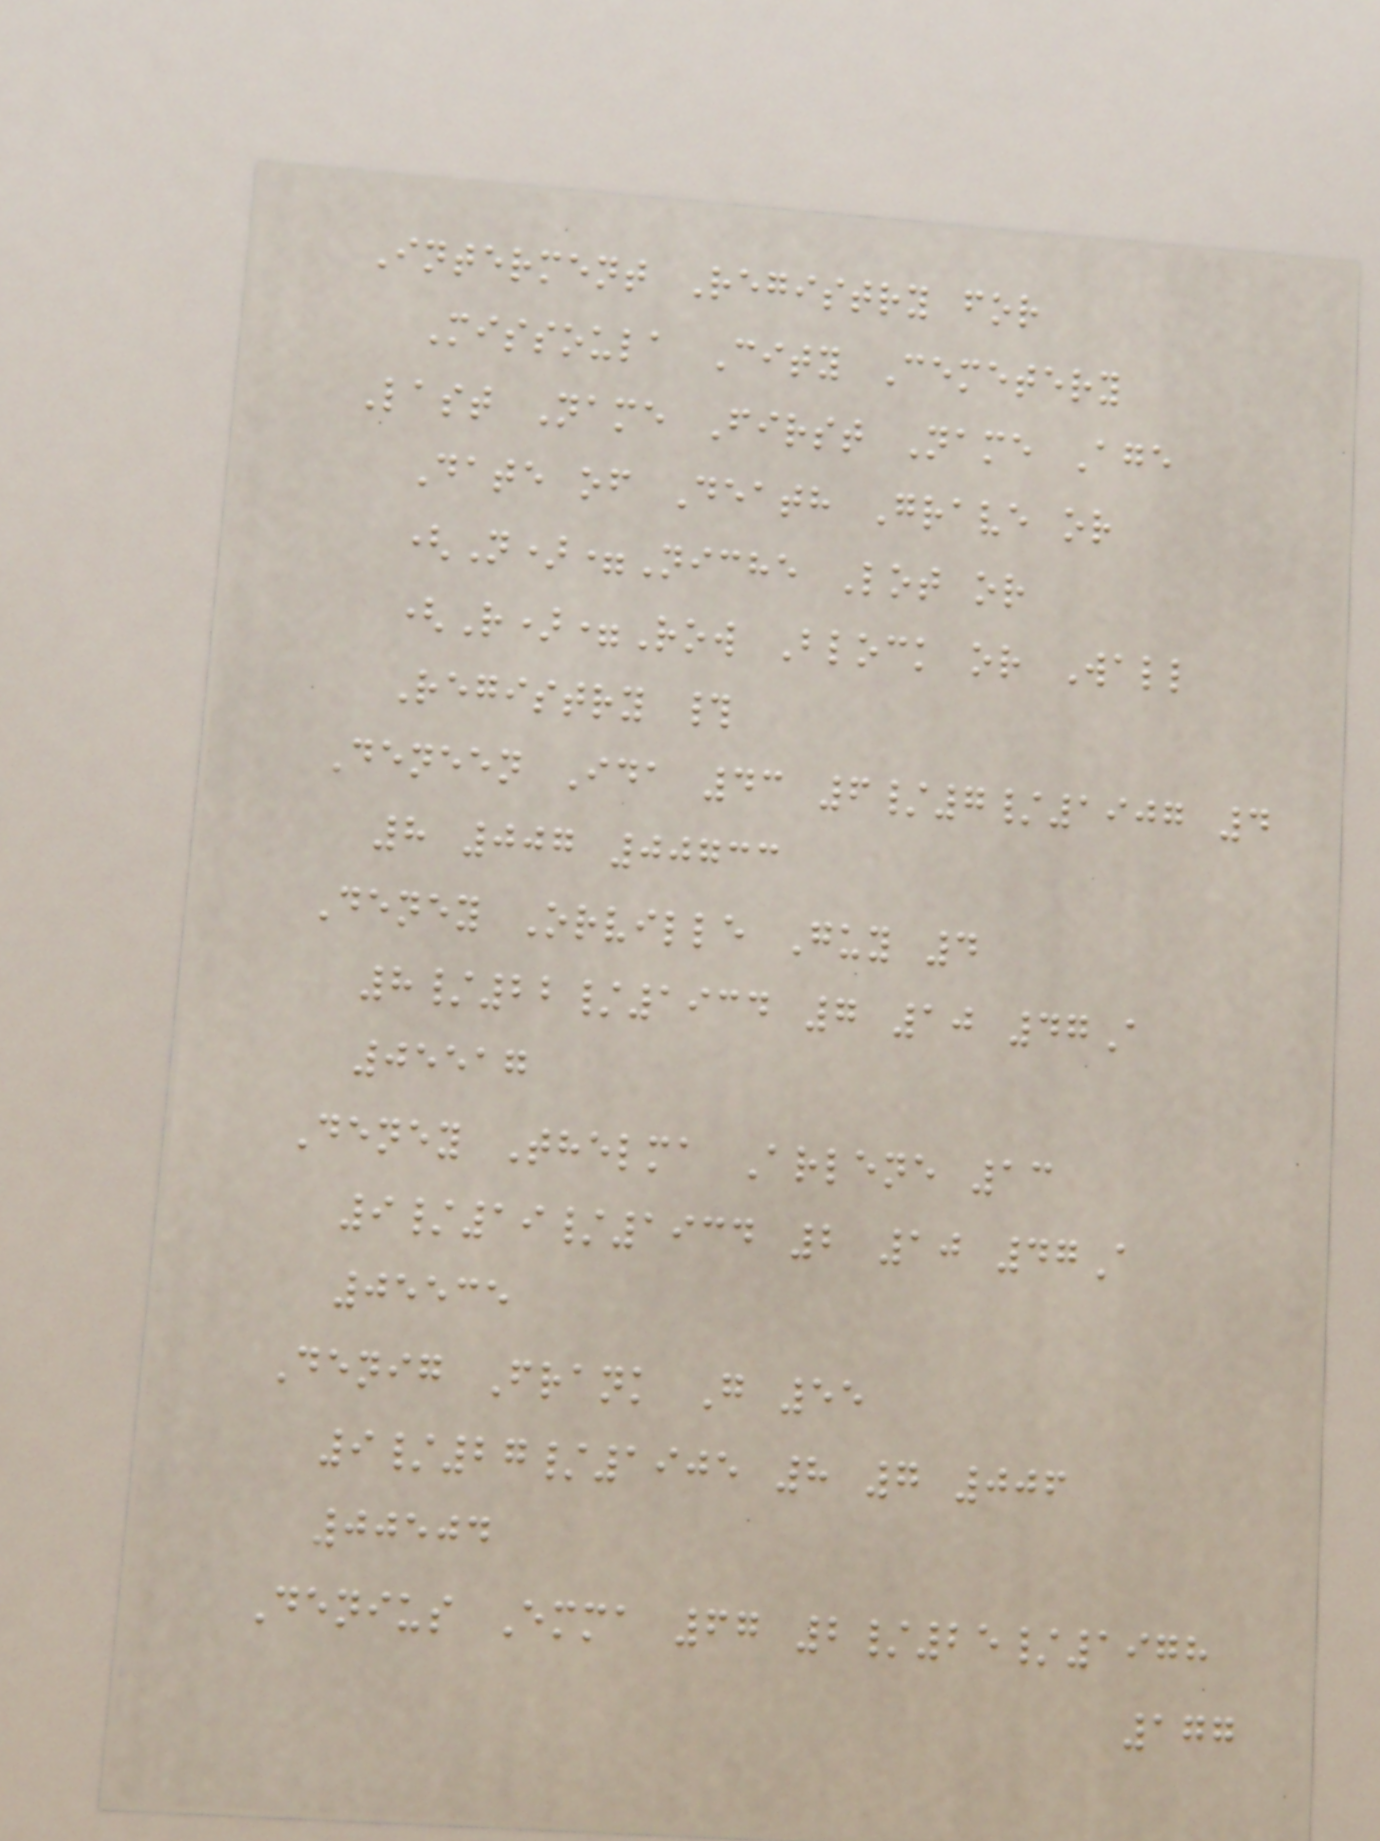Interment Registry for
Missoula City Cemetery
Last Name First Name Age
Date of Death Grave or
(N)=Niche Lot or
(R)=Row Block or Wall
Registry #
Deneen Ida 43 6/7/1907 4
8 007 00733
Deney Orville Guy 4
8/22/1934 7 10 47A
05517
Deney Thelma Arlene 13
9/19/1934 2 10 47A
05535
Denig Frank G 55
9/27/1905 8 7 006
00504
Denius Emma 67 2/25/1978
177
